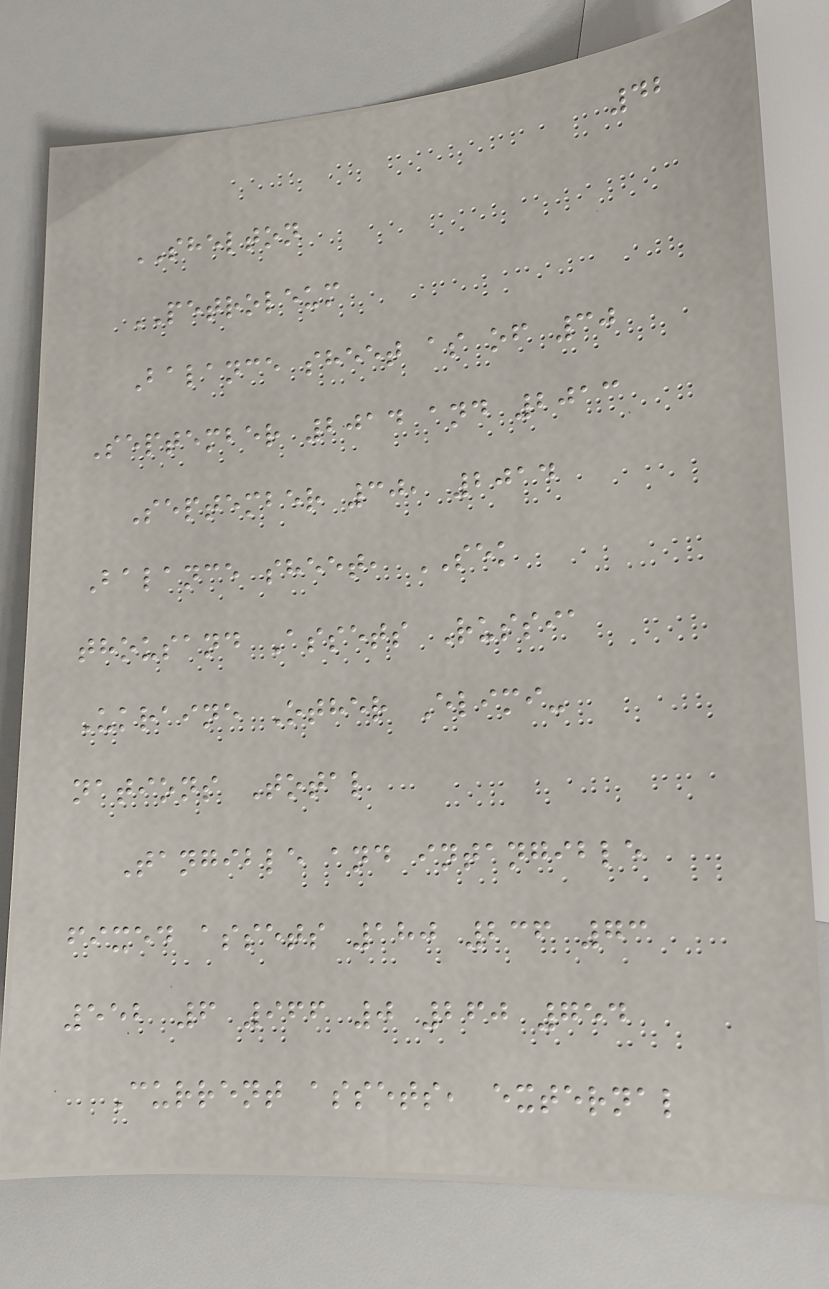42
SHELTON
PETROLEUM
Balance sheet as of 30
September 2014 and 2013
September 30, 2014
Balance sheet, SEK
thousand Assets Russia
Ukraine Other Elimi-
nations Total
Tangible and intangible
fixed assets 180 236 73
552 6 966 0 260 754
Current assets, external
